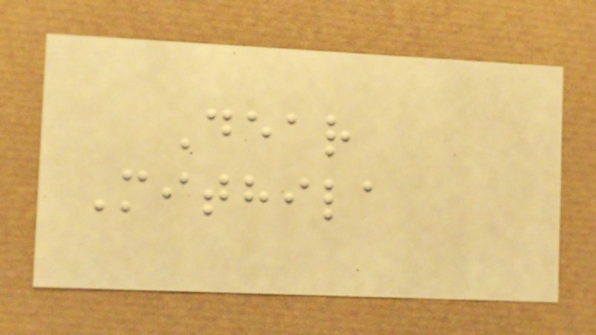Dear
Mithila
